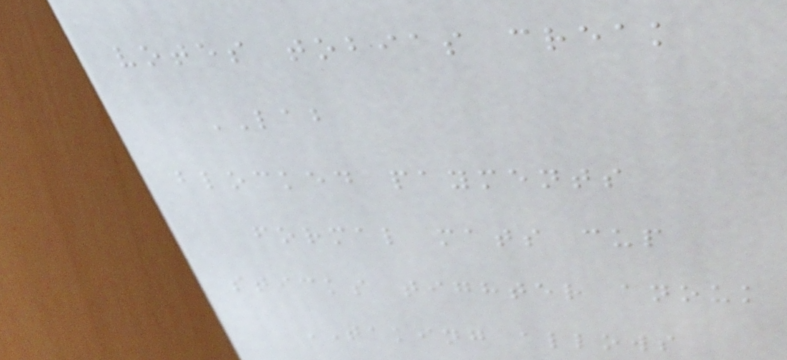votes tobias creak
LAB
blocked payments
formal mats cup
sticks tighter anouk
TAKING allows
